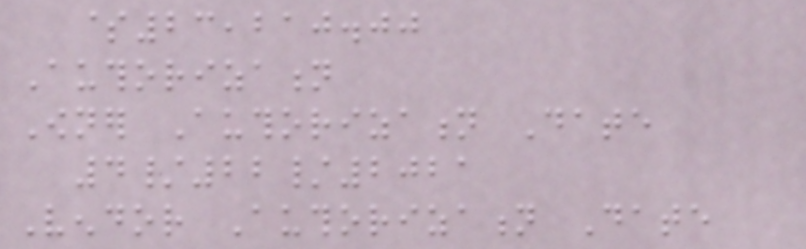$23,210.00
Authorization
Owner Authorization Date
4/22/2021
Vendor Authorization Date
